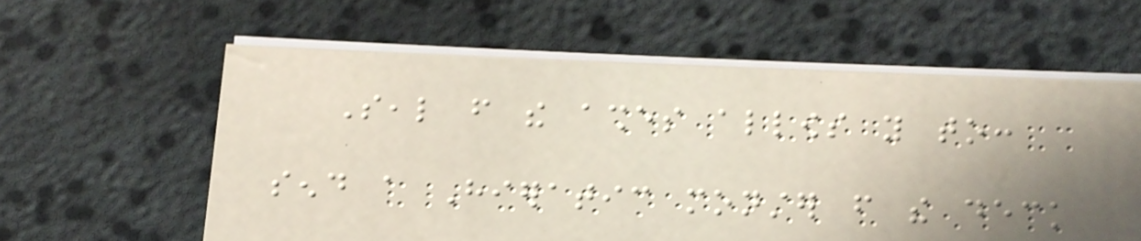Seal from the ashes allows you to:
send a Hieratic monster from the deck
